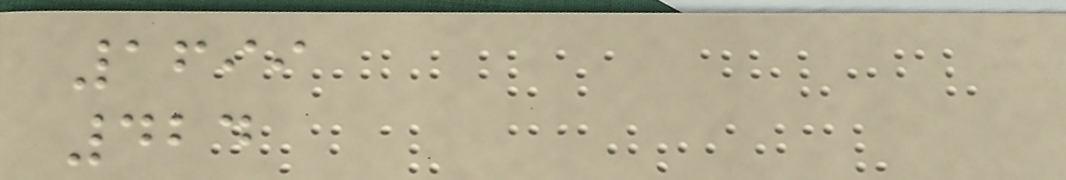1699
424
